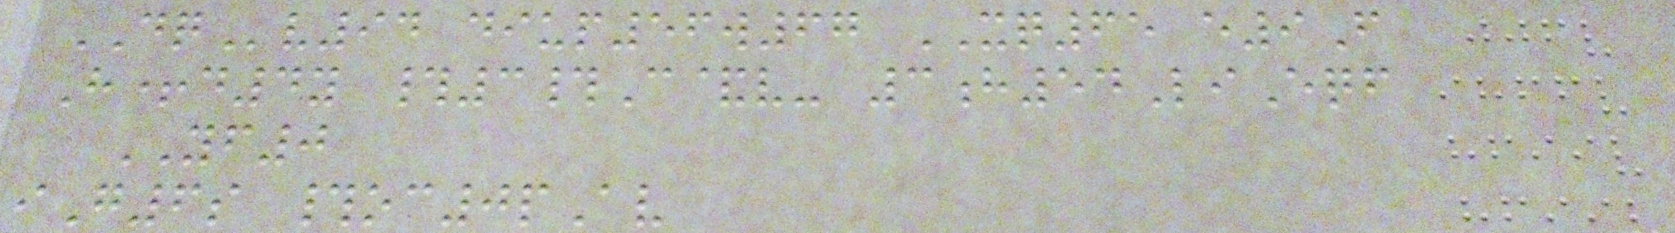DQv94 diup56w67 XQ65 e9F
H+d4y #3#C&v- 3h54LiEqf
YF0
iG6s #oc0pAv
